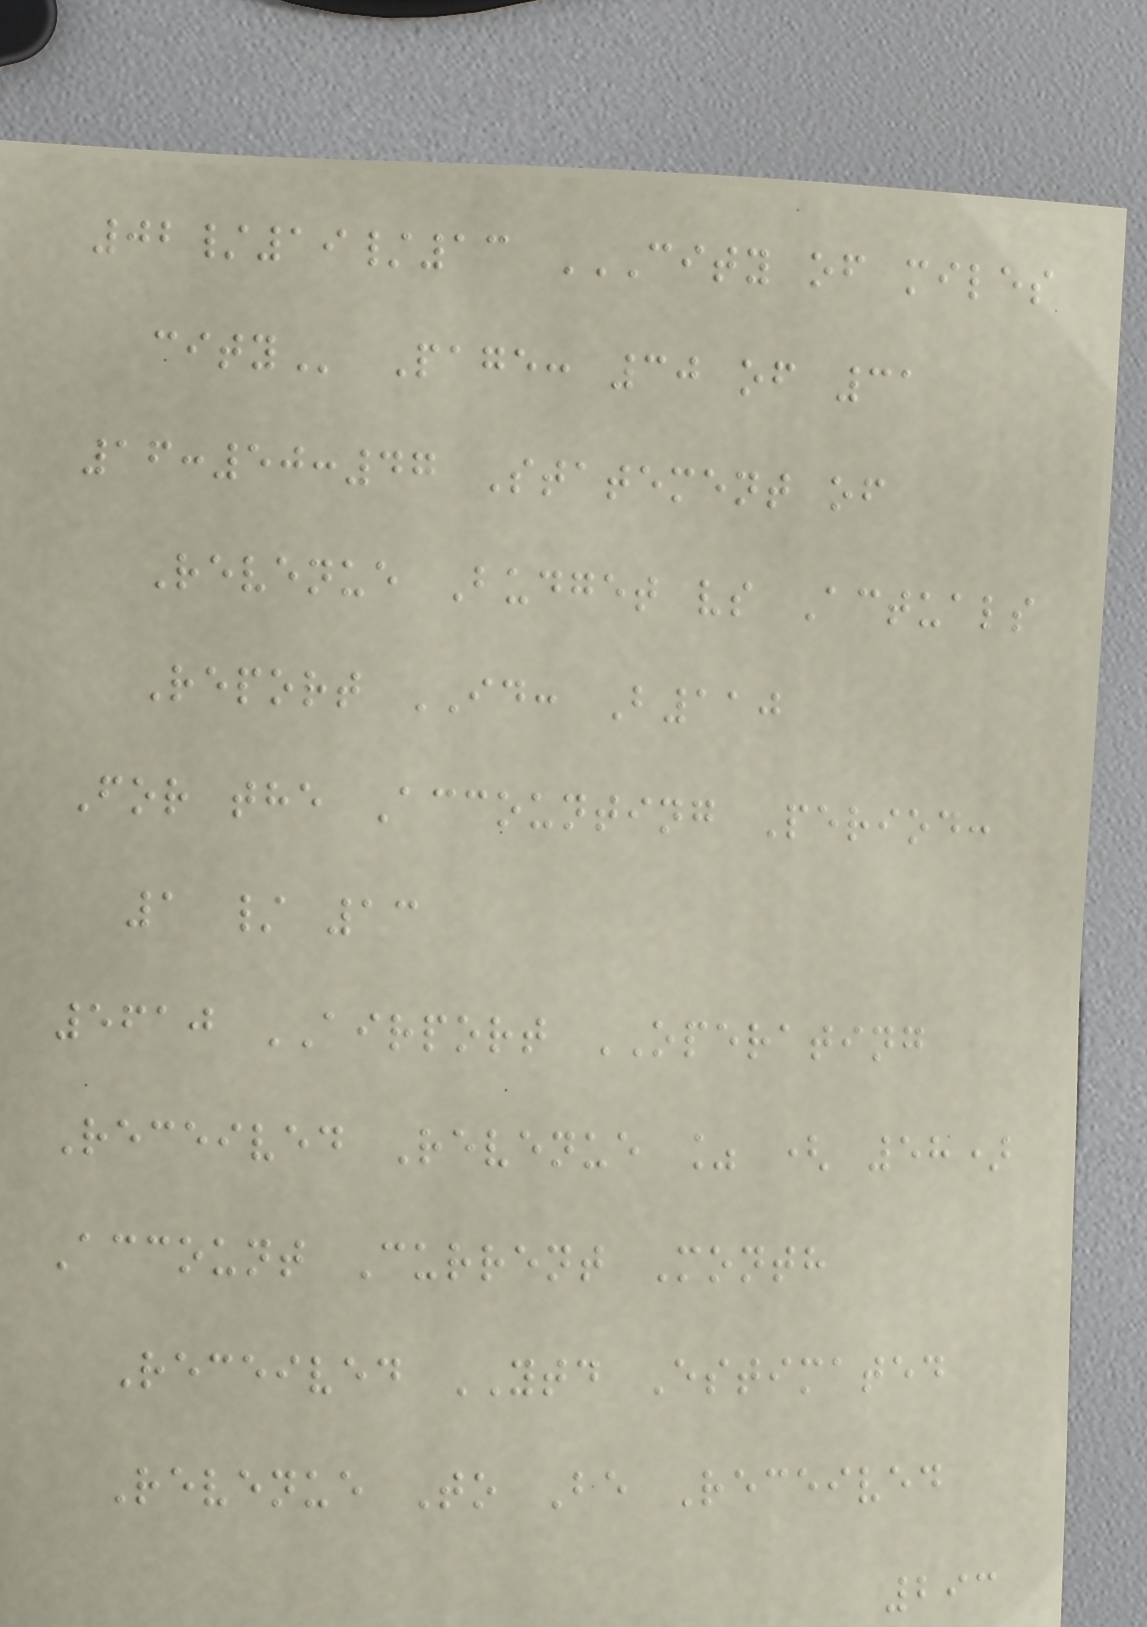02/19/13 CITY OF MILES
CITY Page: 30 of 31
16:50:47 Statement of
Revenue Budget vs Actuals
Report ID: B110
For the Accounting Period:
1 / 13
5610 AIRPORT OPERATING
Received Revenue % ( 58)
Account Current Month
Received YTD Estimated
Revenue To Be Received
293
